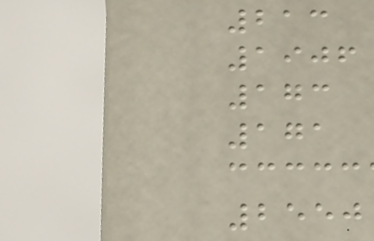213
1906
173
171
2550
